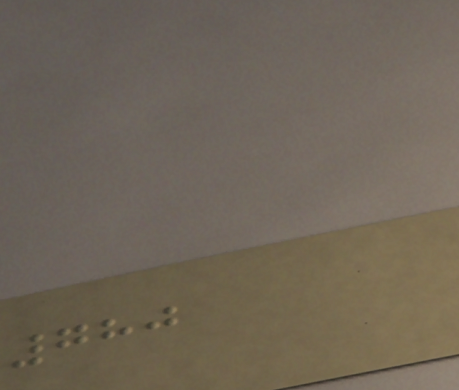780
